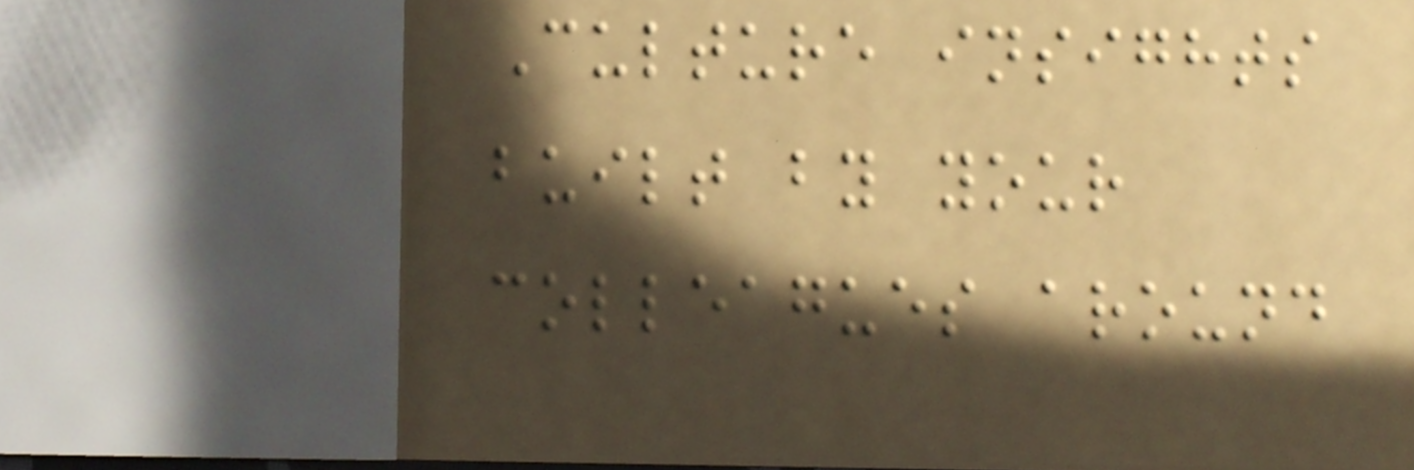Culture insights
built by your
colleagues around
